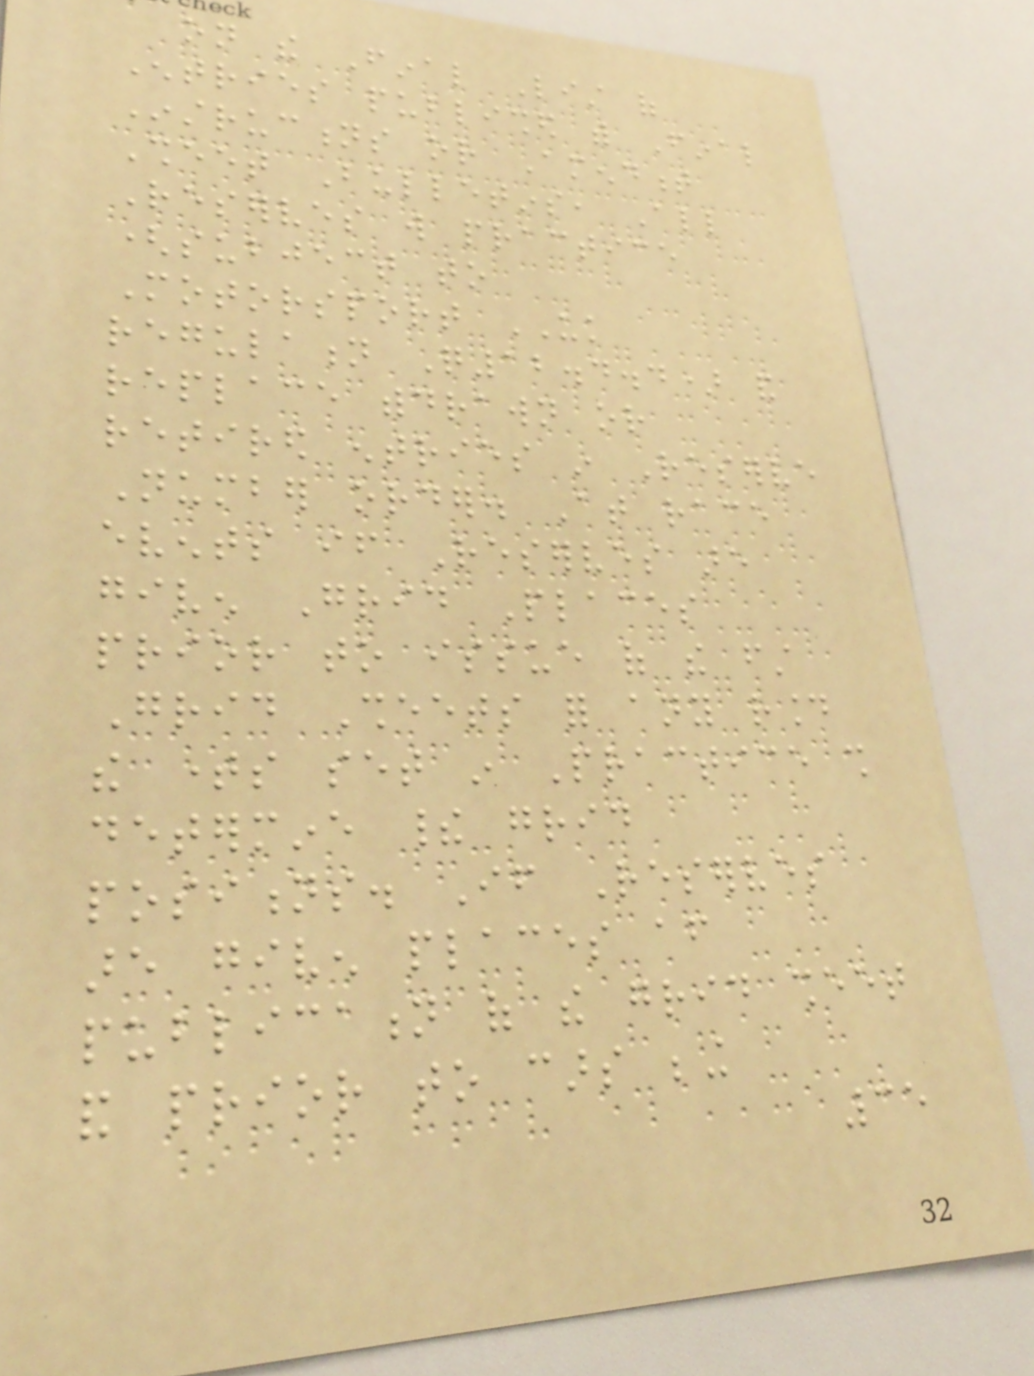on the Final List of
Entries published with Final
Instructions or Amendment
Sheet Bulletins, All
Reserves will practice
(subject to
Motorsport UK
regulation Q12.4.4) and
replace withdrawn or
retired entries in Reserve
Number order. At race
events if Reserves are
given Grid Places
prior to issue of the first
Grid Sheets for any round
the times set in Practice shall
determine their grid
positions. If Reserves
are given places after
publication of the grid sheet
and prior to cars being
35
